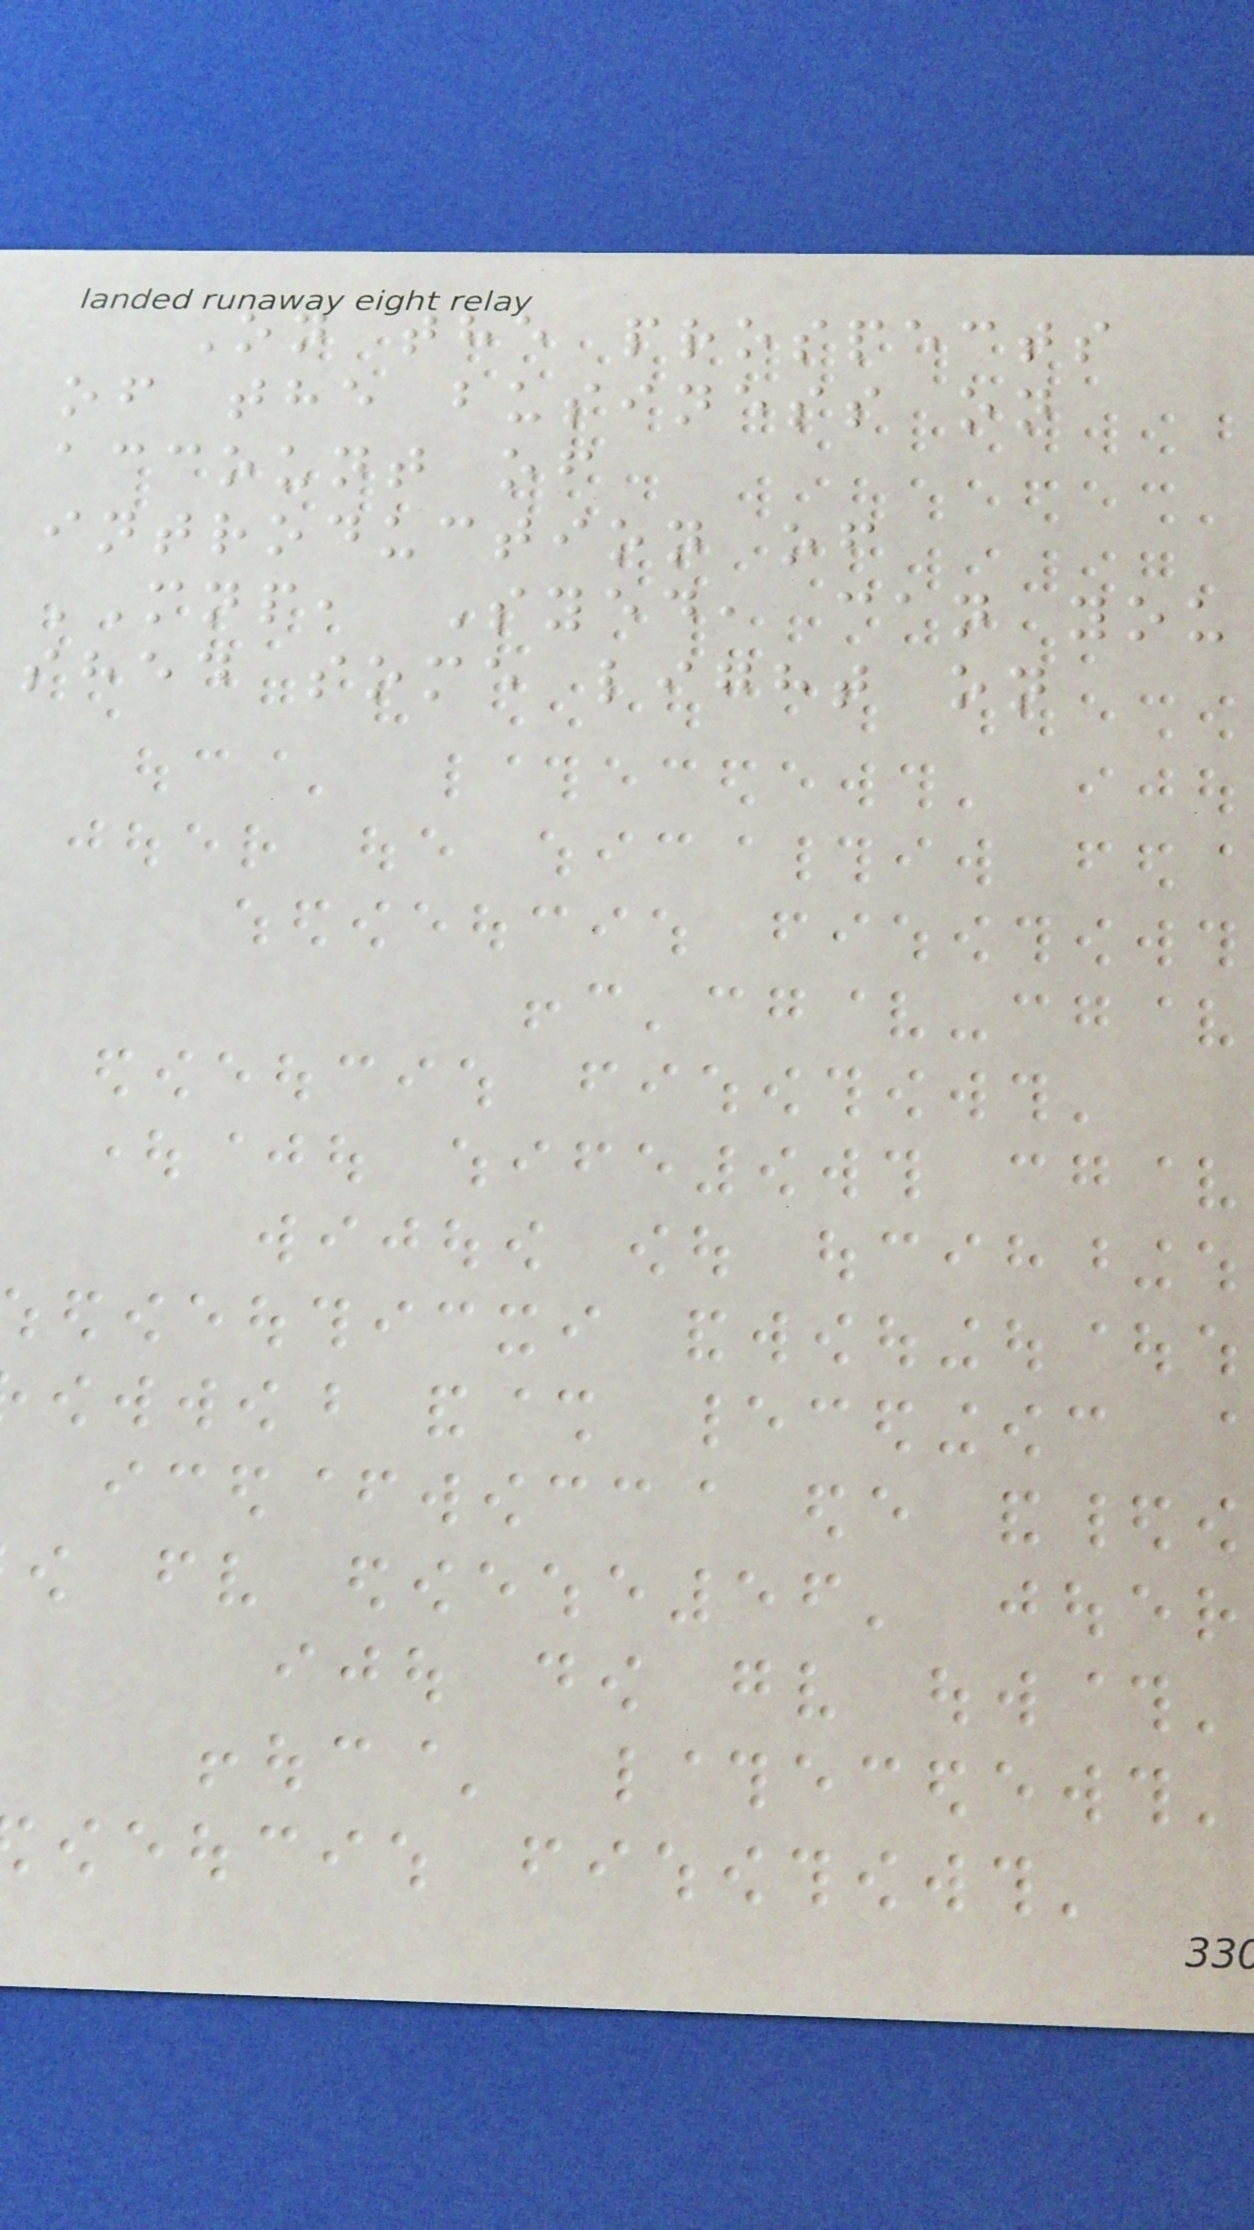On the prospects
of the business on
account of
introduction of
MNP, Syed, can you
shed some light on
